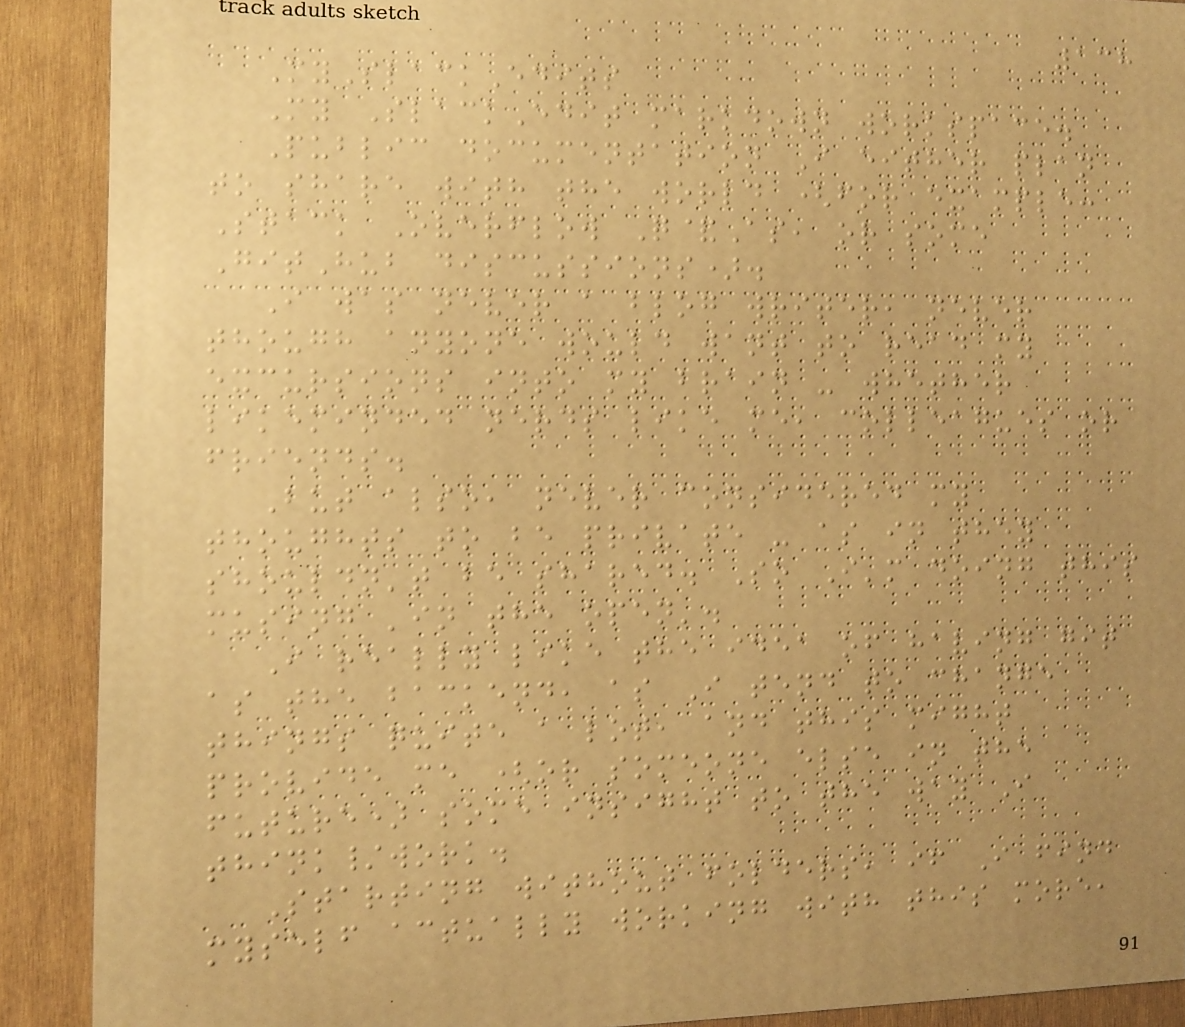138
MySlackEdits
My SlackEdit markdown workspace.
Public documentation I either plan
to share with the world (for example:
Stack Overflow Q&As, or some
GitHub discussions).
I was never a blog writer, never
though anyone would want to read my
excursions into my brain - whether
likeminded nerds like me, colleagues or
friends.
But also, never considered my
thoughts to be private - as in they
shouldn't be shared. So I'm doing this
musing 'in the open'.
I really like the idea of having git
as the backend, as I tend to change
things quite a lot, and this might
provide me (or someone else in the
future) some insight to the way I
think/work.
Starting without folders, if I find
myself actually working with this more,
